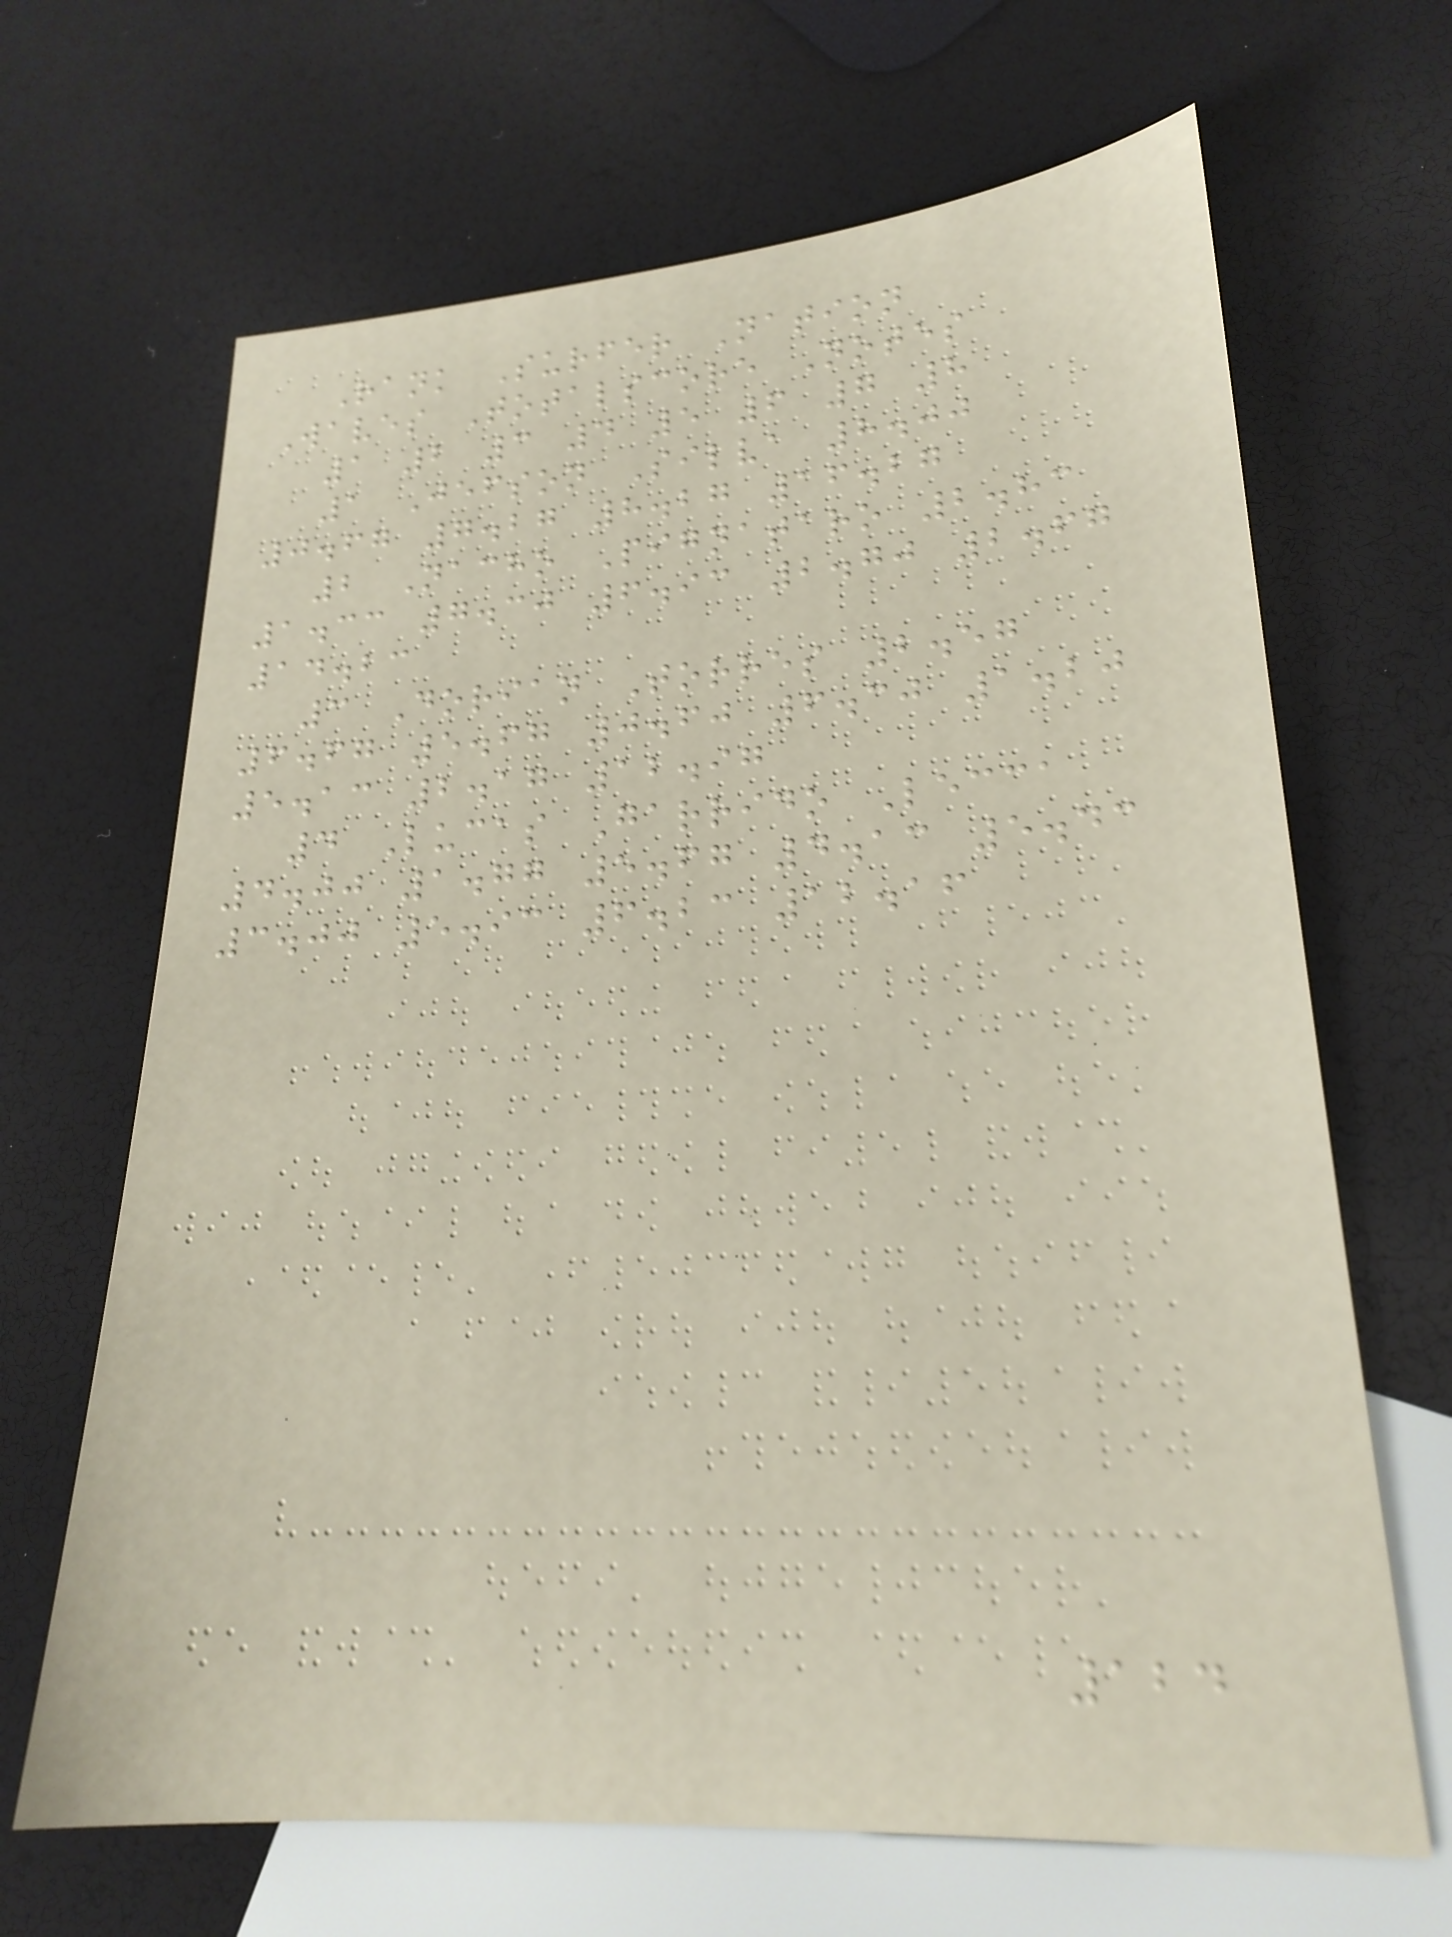Rank Surfer Nation
Waves Totalscore Notes
1 2 3 4 5 6 7 8
1 Jefson Silva 8.00
0.67 7.27 8.27 16.27
2 Nacho Pignataro 2.83
1.33 7.30 6.93 2.70 2.67
14.23
3 Dorian Torres 2.57
6.67 5.67 0.60 6.30 1.20
5.13 2.17 12.97
4 Lucas Garrido Lecca
4.00 1.77 5.67 4.13 5.43
3.00 5.93 6.23 12.16
124
